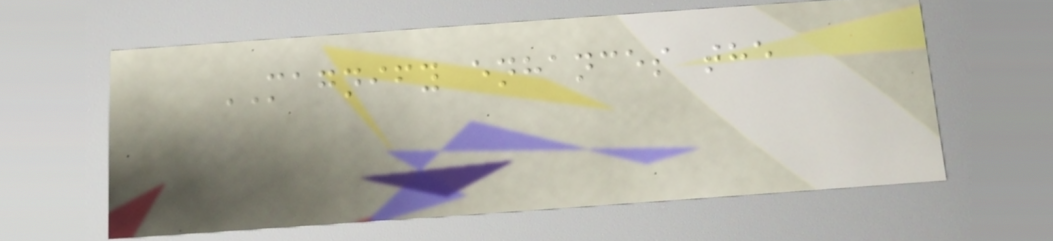MAGNIFY enhances the
